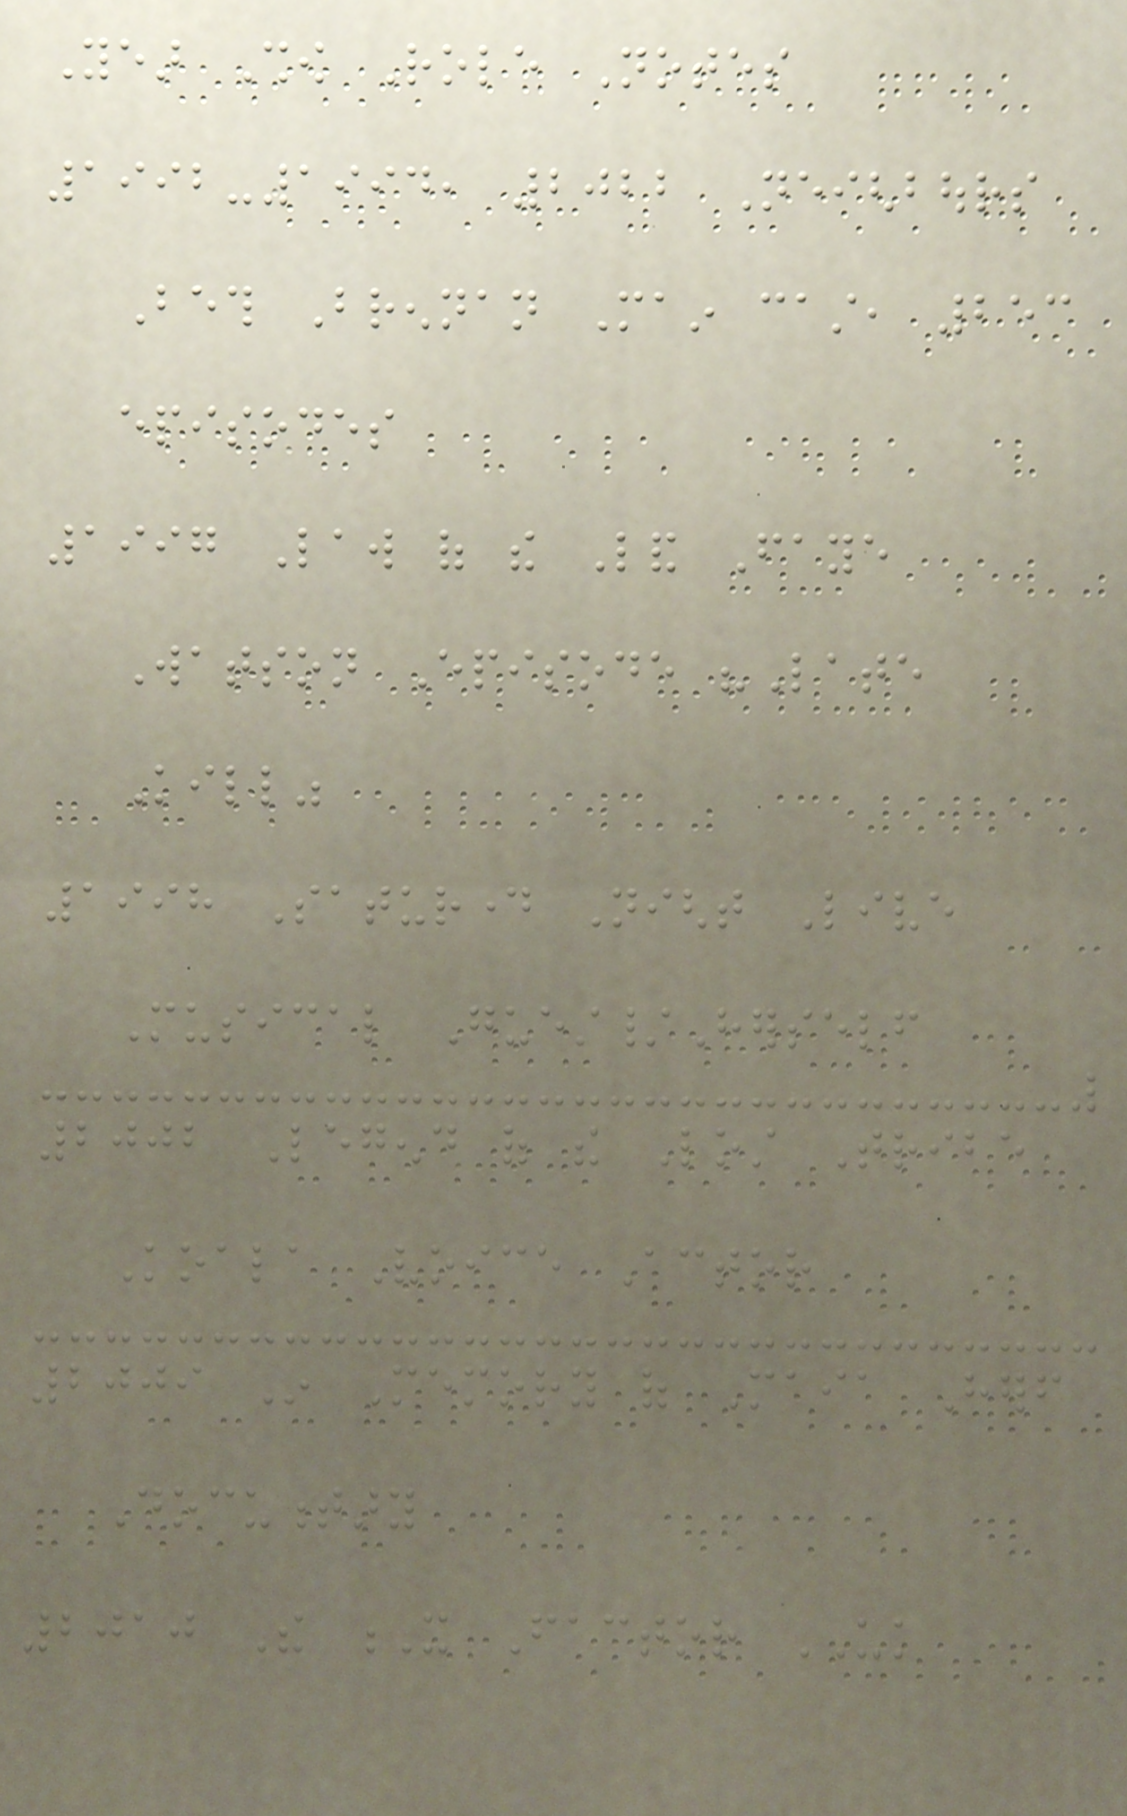Year Show Role Notes
1992-1994, 2022 Neighbours
Beth Brennan Main cast, 253
episodes
1997 Law of the Land Faye
Watson Episode "Late
Kill"
1998 Saturday Night Live
Musical Guest/Herself
2002 Legend of the Lost Tribe
Koala Voice Actor
2009 In Memory of Maia Herself
Documentary
2010 The X Factor UK
